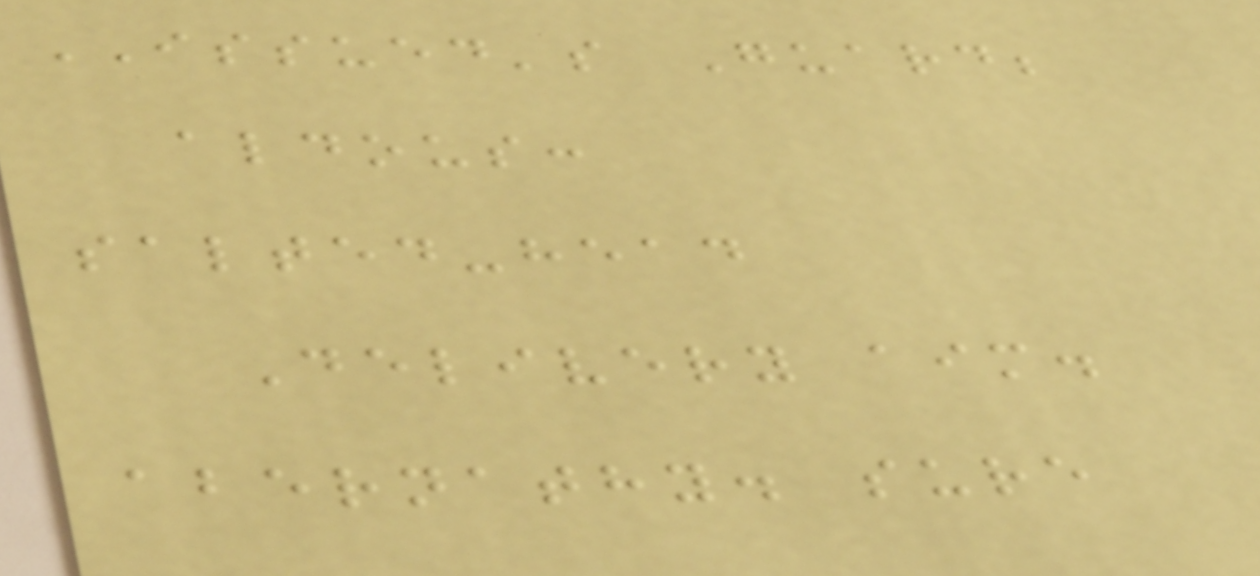ISSUED's Guard;
aldous:
salted-head
Delivery aim.
abernathy. sure
